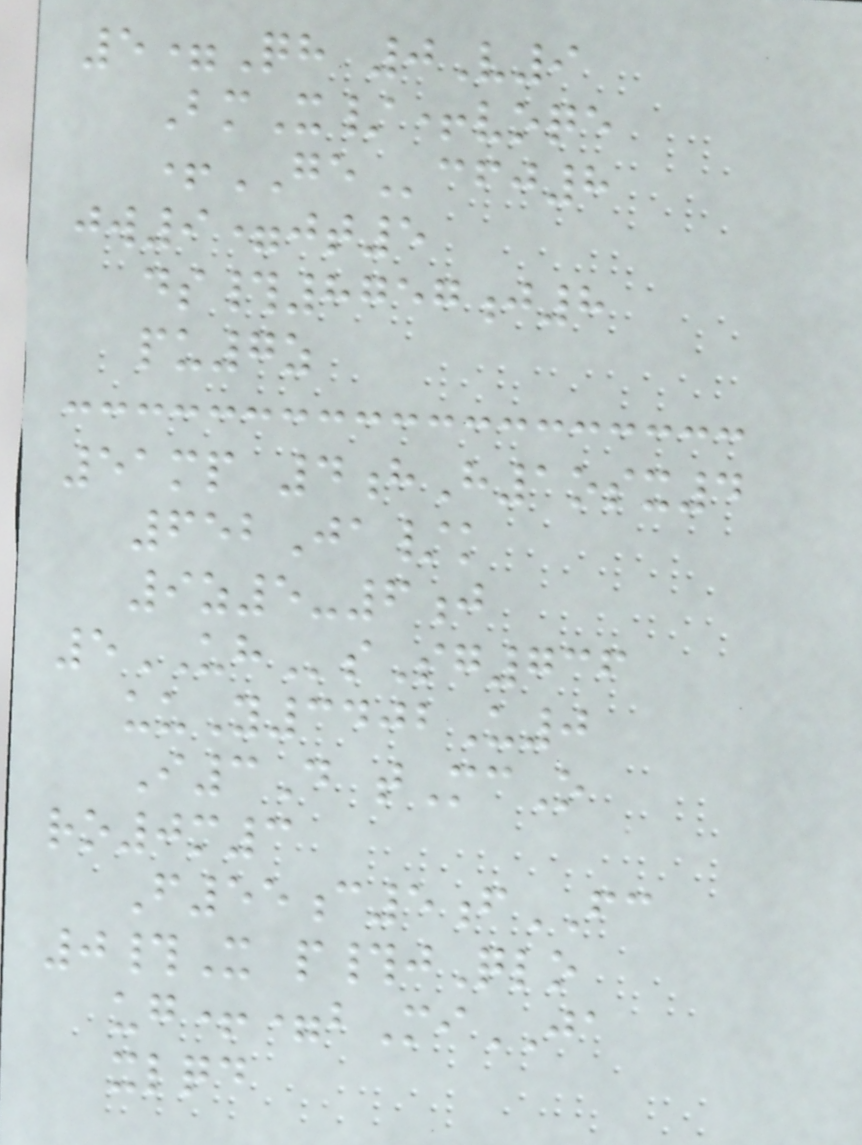5=Qh 0V9
BmX/+voqe
+GEcfj8
jw9=jt5
ds#8757j8
pu7z
51mp 4hH1osx4
652Ja/k
9z5-6j
5UHsSg736
uuY3402U0
I3D tMcO
ro0m3
F55c5fFC
0#X p#jQlo
ug+=bMiJA
xlqd
